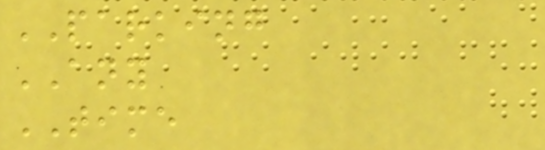PARKING
ANY
TIME
